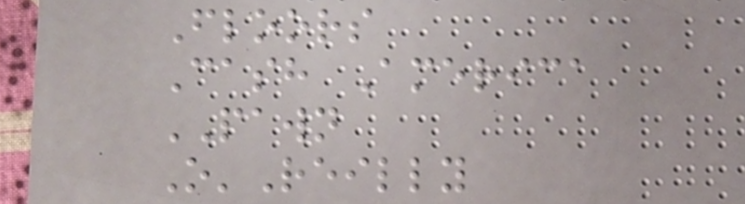Floors
Cash America
PAWN
O'Reilly
